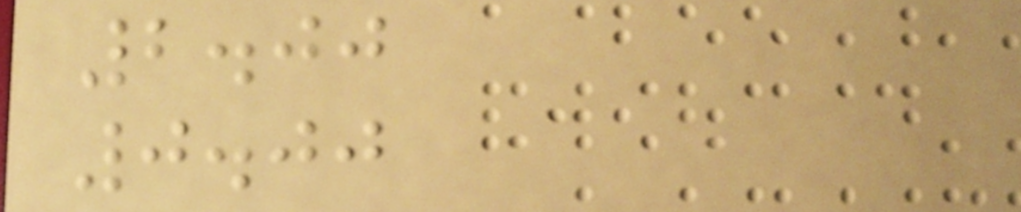2.00
0.00
